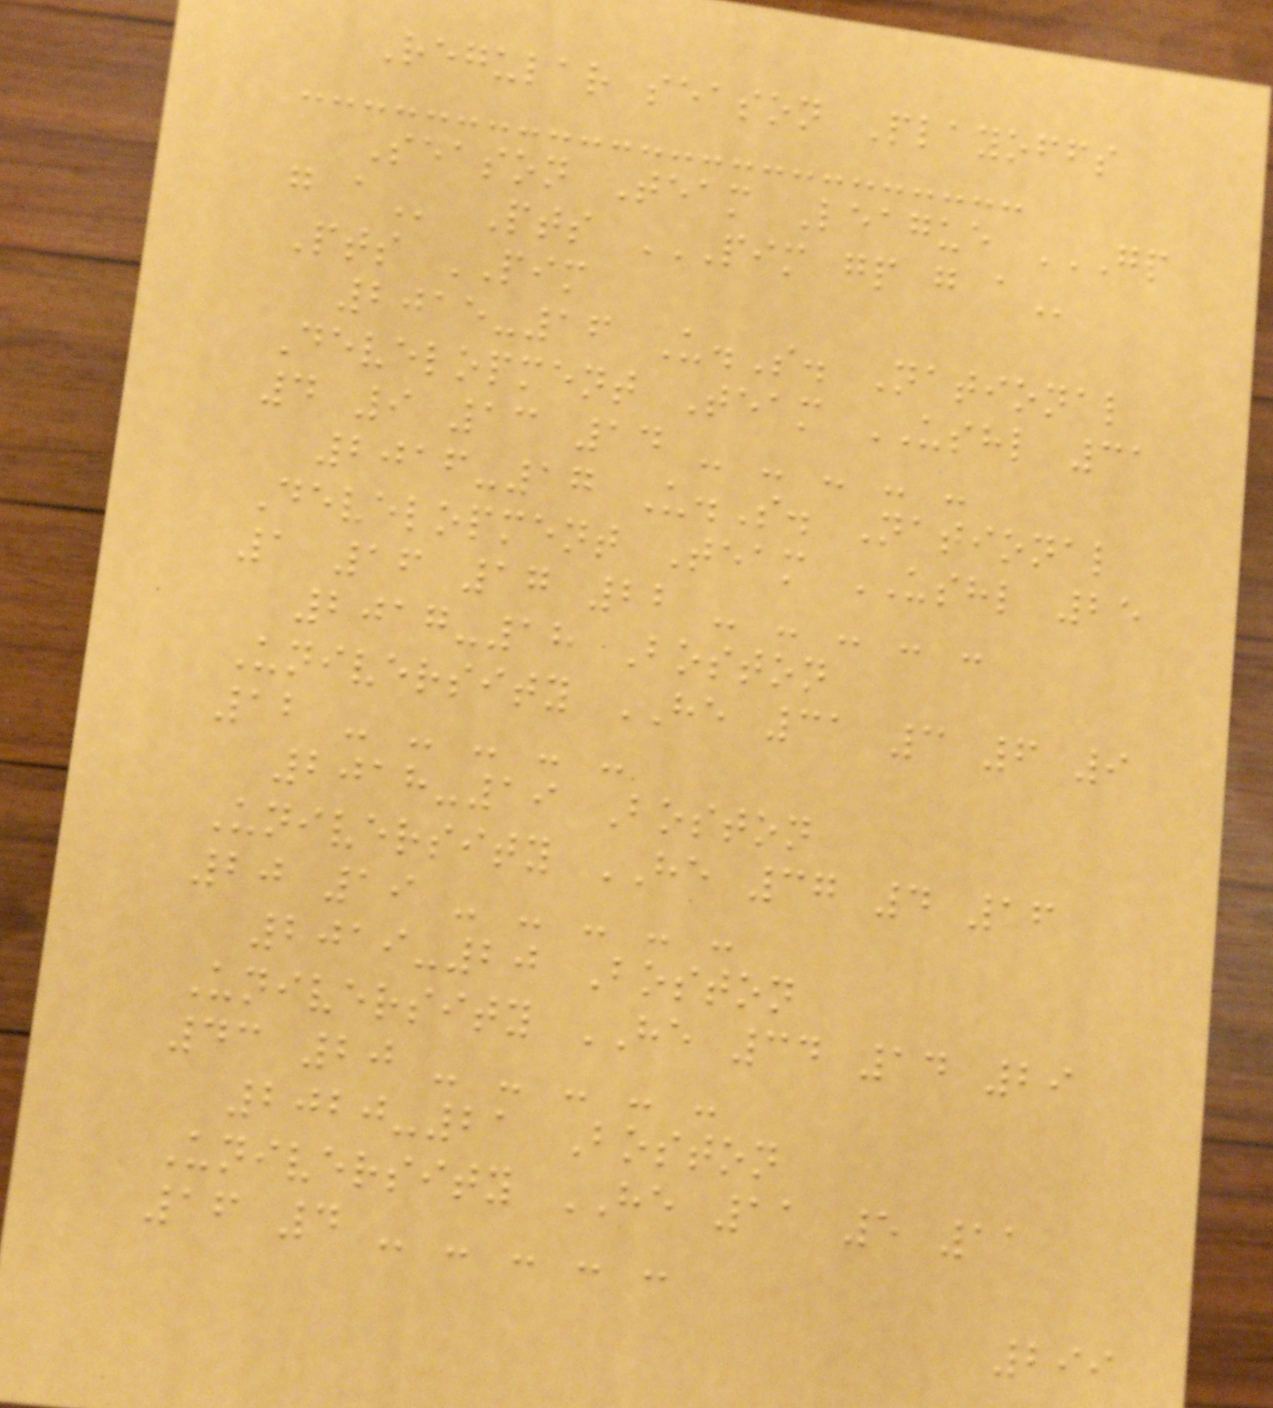Regular season Playoffs
Season Team League GP
G A Pts PIM GP G A
Pts PIM
2015-16 U.S. National
Development Team USHL 31
4 9 13 14 - - - - -
2016-17 U.S. National
Development Team USHL 25
1 16 17 22 - - - - -
2017-18 Boston
University HE 31 3 6 9
12 - - - - -
2018-19 Boston
University HE 37 4 16
20 19 - - - - -
2019-20 Boston
University HE 34 14 29
43 20 - - - - -
2020-21 Boston
University HE 11 5 11
16 4 - - - - -
299
